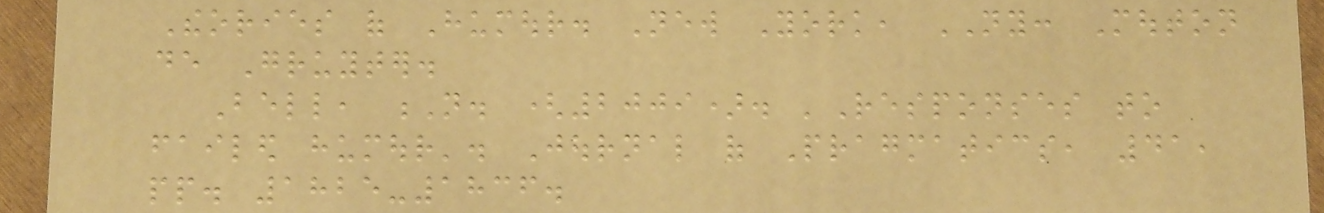Theories of Humour. New York, NY: Mouton
de Gruyter.
Bell, N. (2009). 'Responses to
failed humour'. Journal of Pragmatics, 41,
pp. 1825-1836.
